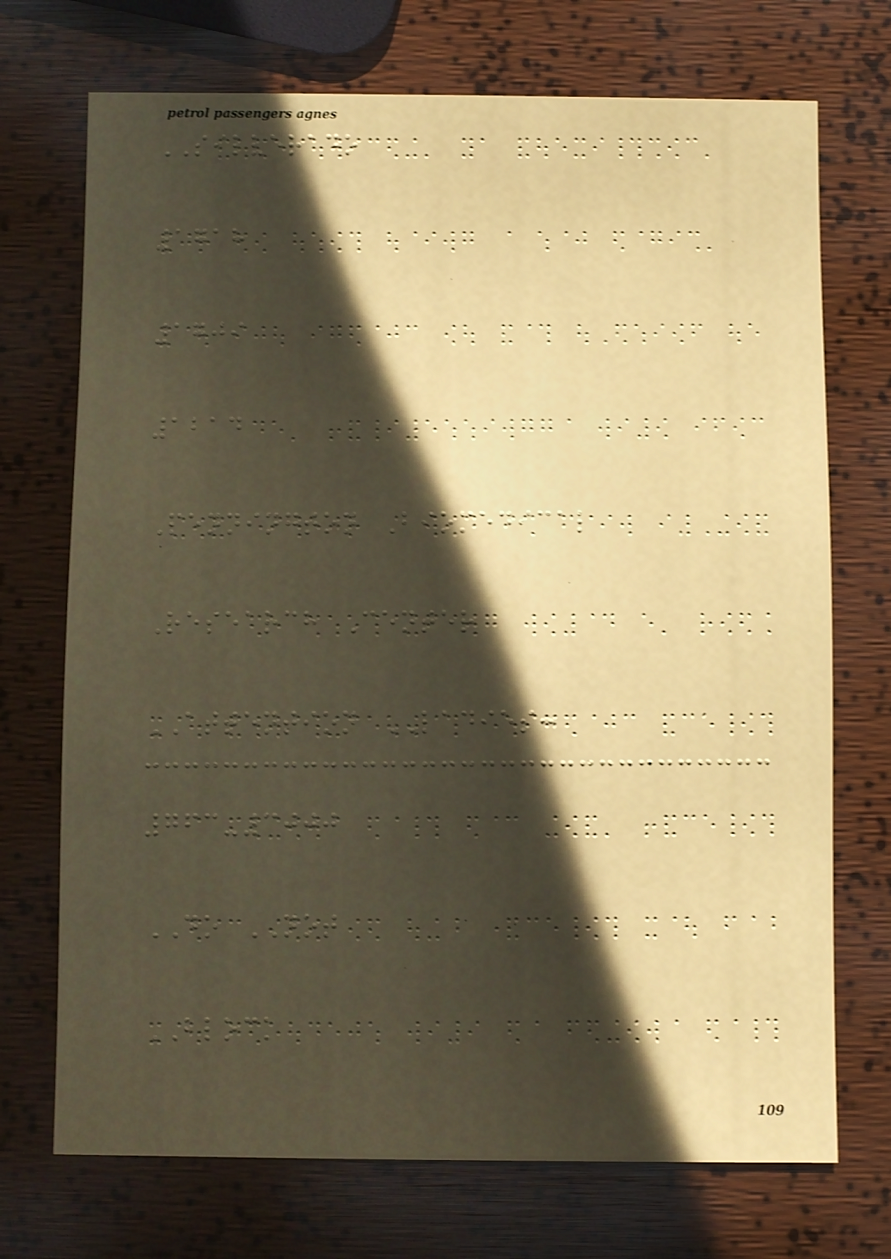SILVERADO
1718
1709
1214
Pennington Biomedical
Research Center
ATTENTION LADIES:
763-3000
DO NOT
BLOCK
